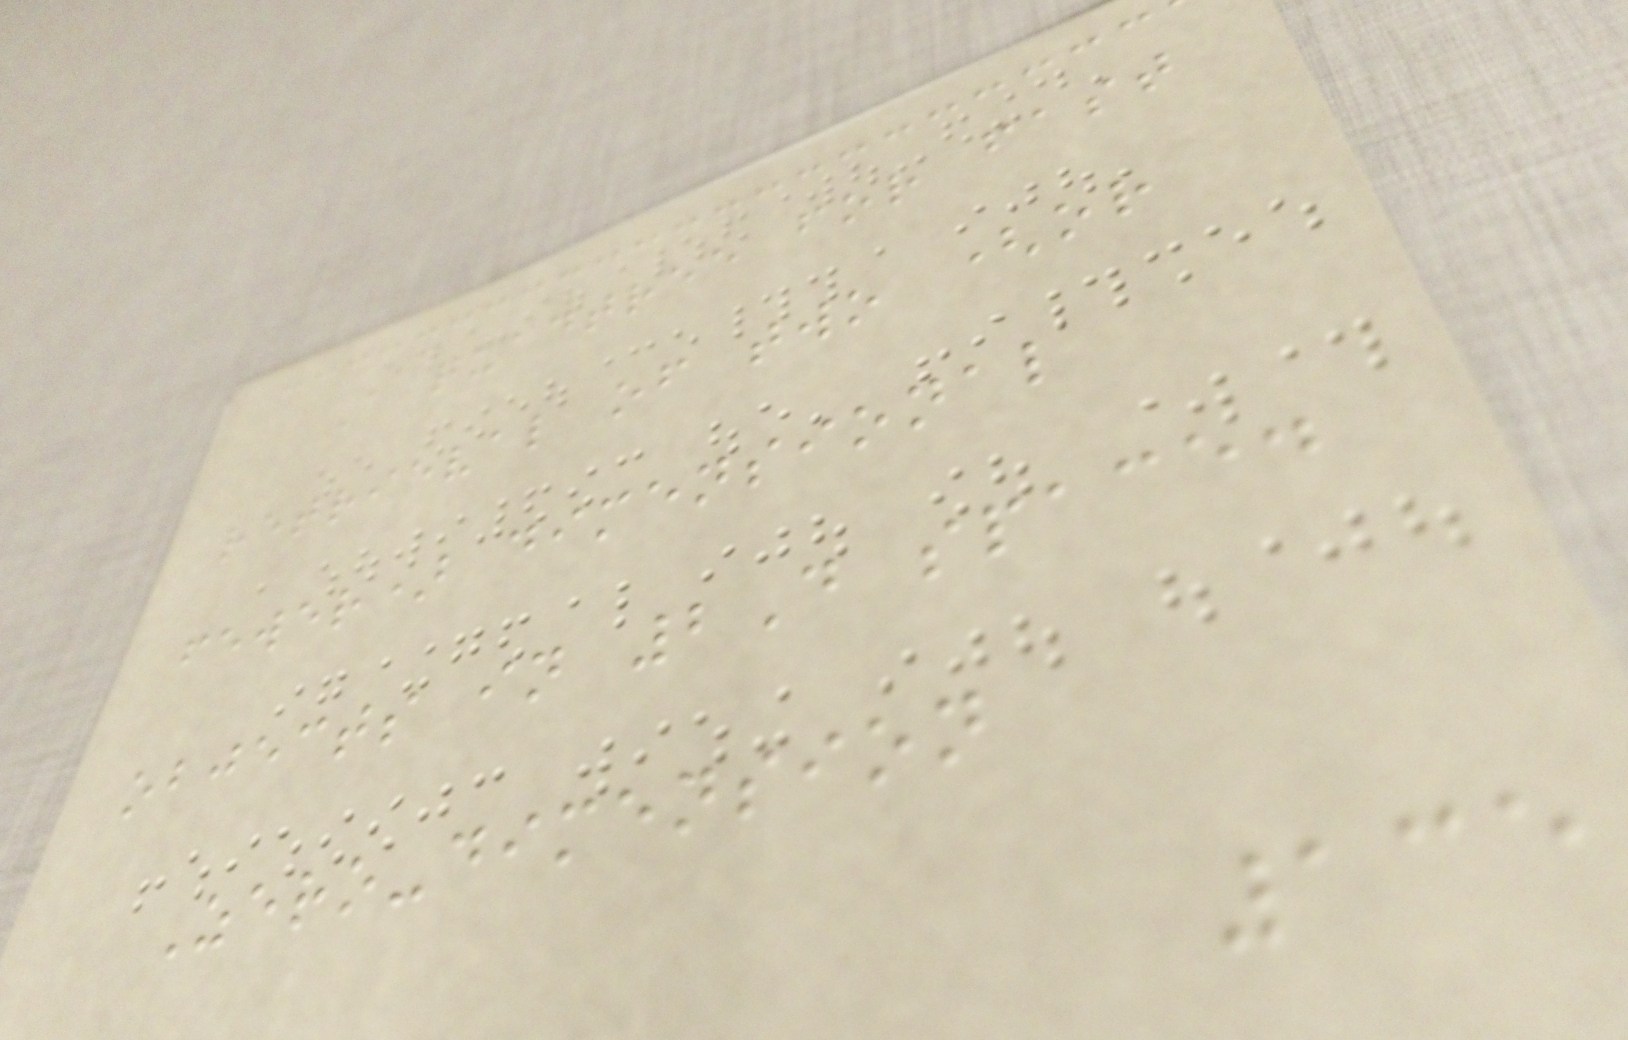A quadtree for fast
retrieval of two (or
fewer) dimensional
objects in 2D space.
Zero-dimension
135
